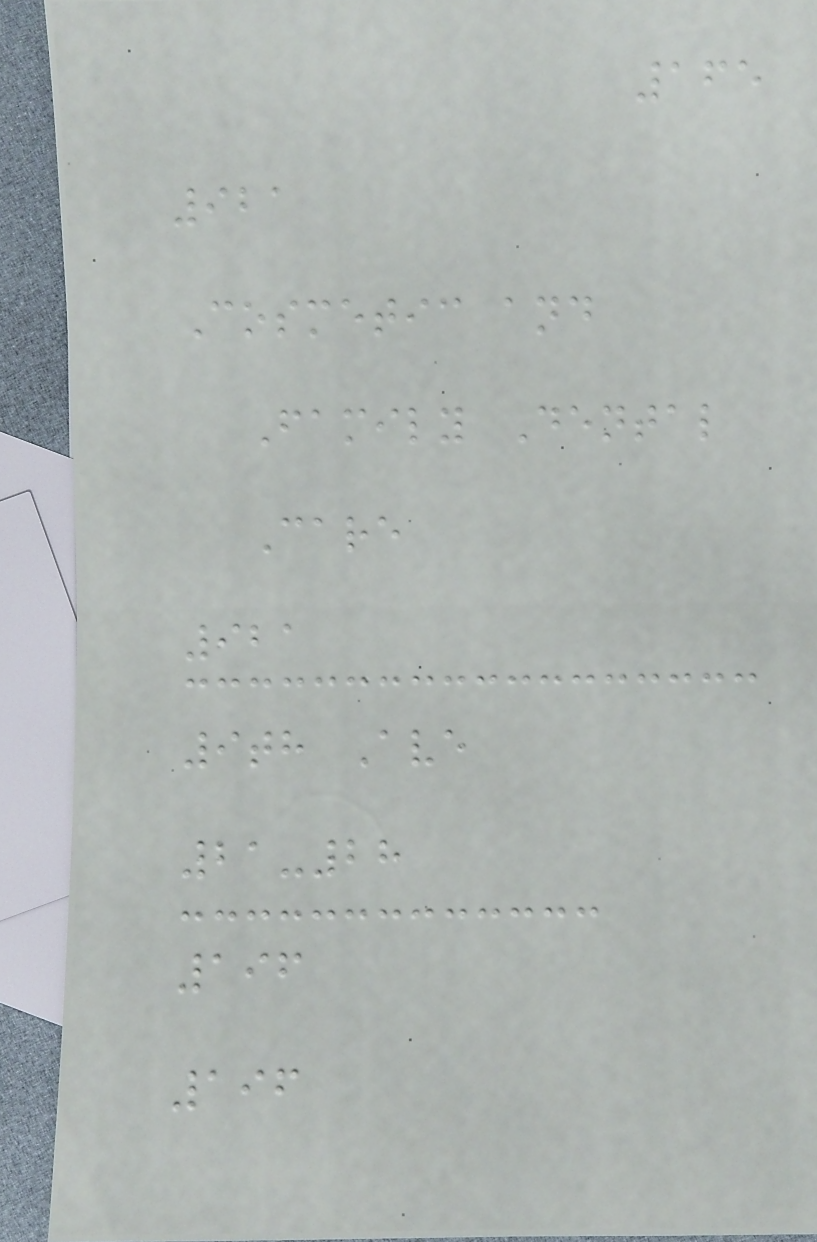165
921
Cosmetic and
Family Dental
Care
921
9th Ave
21-28
196
196
